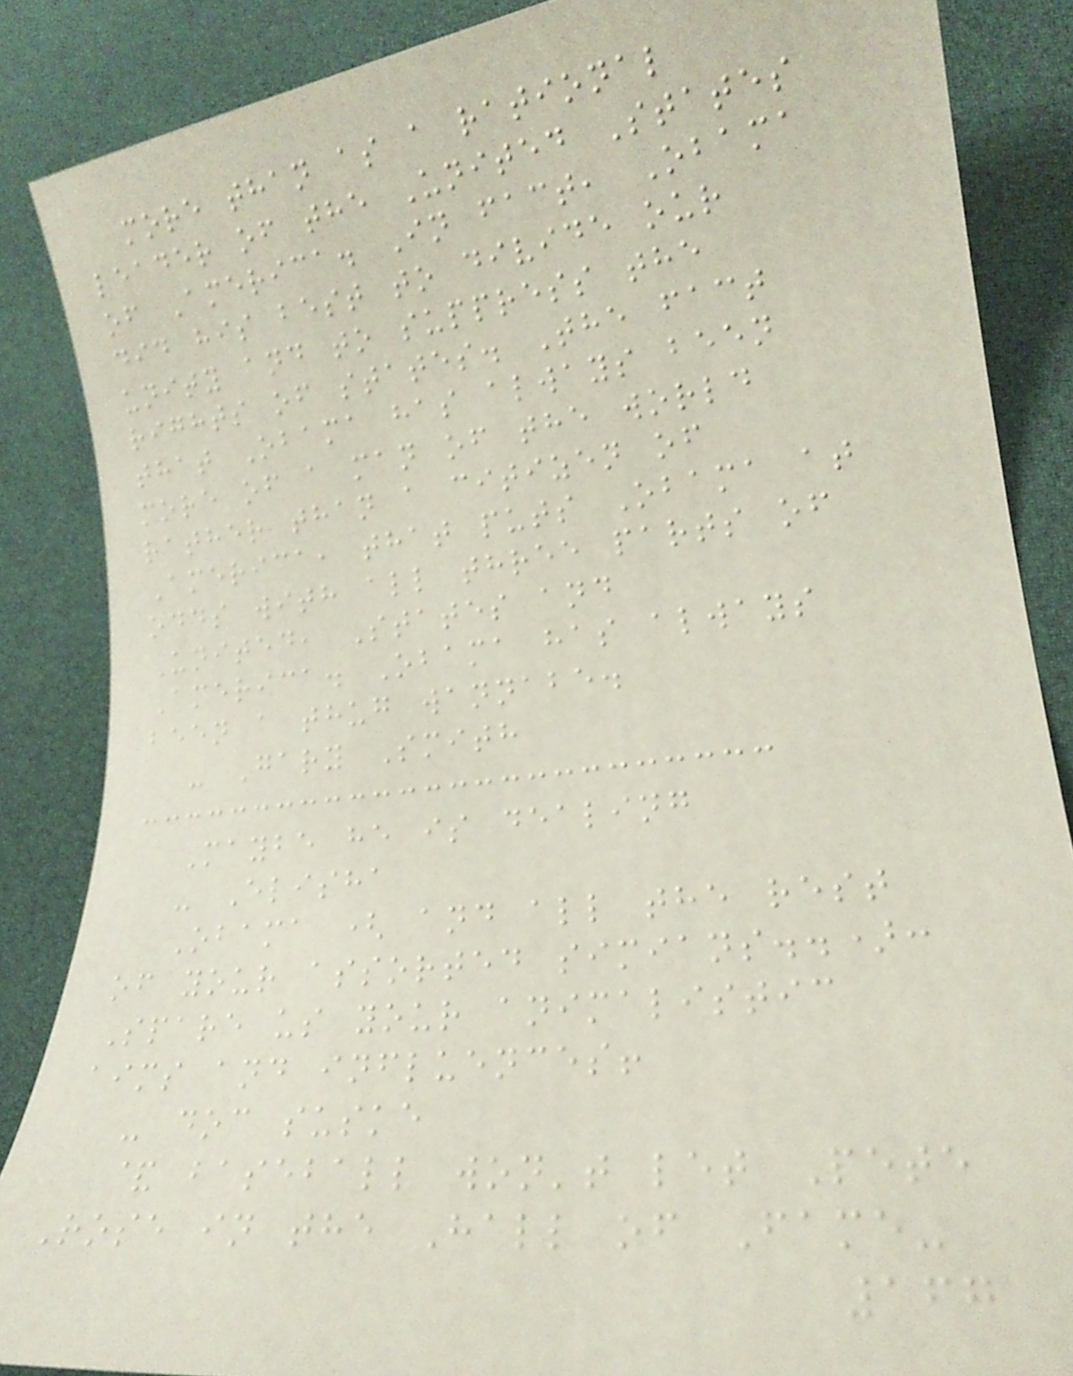more than as a rational
leader of the United States
of America. In fact, Obama
did his best to divide our
unity and to suppress the
rights of states. The fact
that Obama has always been
more of a man of the world
rather than a citizen of
America, that puts Obama at
odds with all three parts of
United, States and
America. Obama has always
been a thug wannabe.
- Gary Smith
Maybe he is dealing
- Elisha
Obama ( and all the rest
of your assorted simians..):
Spare us your animalistic
aims and influences!
- doc suske
& baseball won't let Pete
Rose in the Hall of Fame-
167
